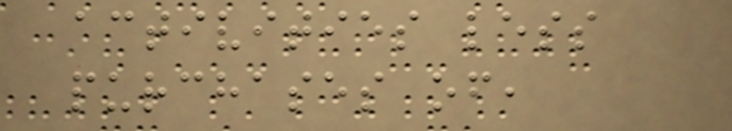activities less
purchases of,
